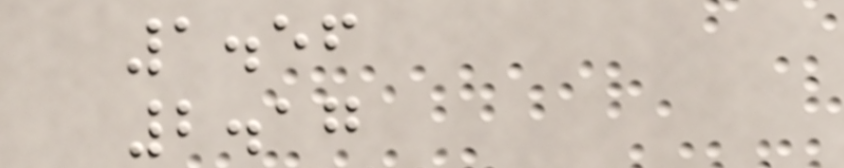1.56
2.17
